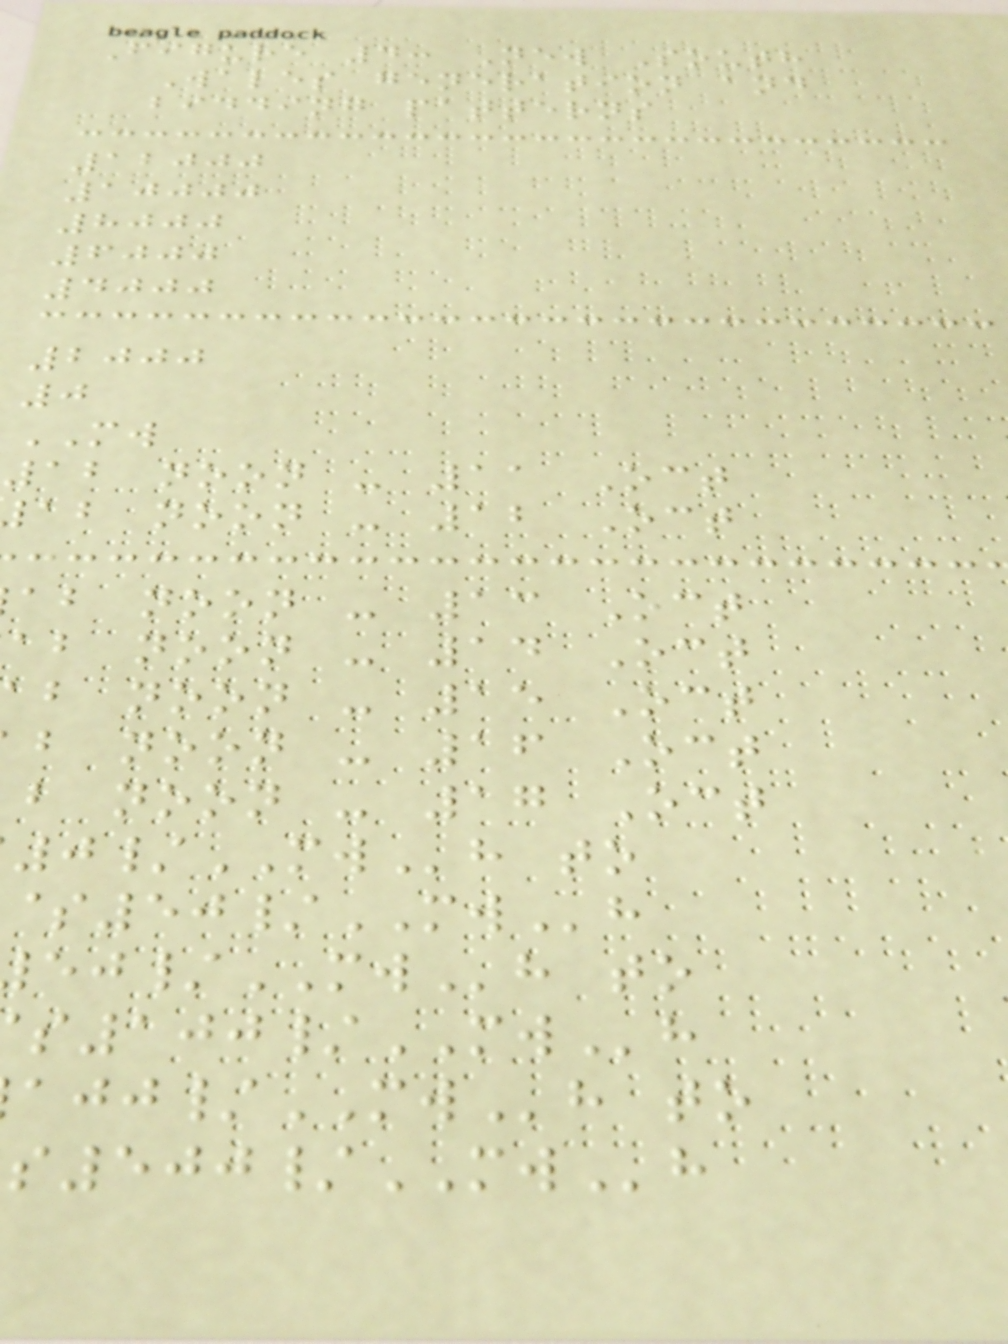Figure 4: New South
Wales generation and
bidding patterns
12000
10000
8000
6000
4000
2000
0
MW
12 noon - 11 Oct
ab noon - 12 Oct
ab noon - 13 Oct
ab noon - 14 Oct
b noon - 15 Oct
b noon - 16 Oct
b noon - 17 Oct
0/MWh to
$50/MWh
/MWh to
100/MWh
/MWh to
500/MWh
